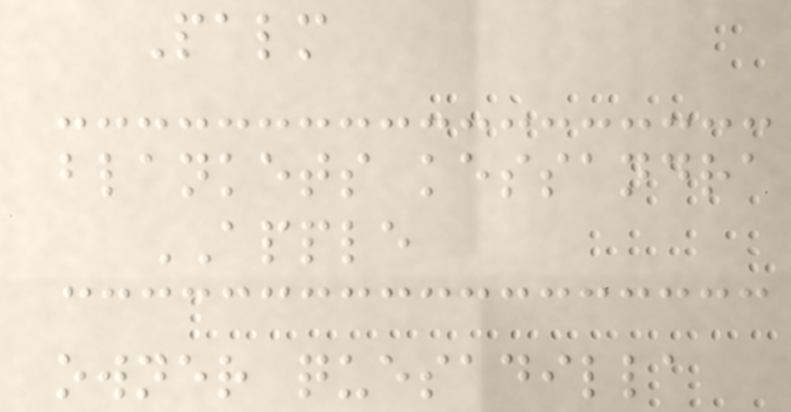Palm
blankets kessandra
APPLE
owner quesadilla
